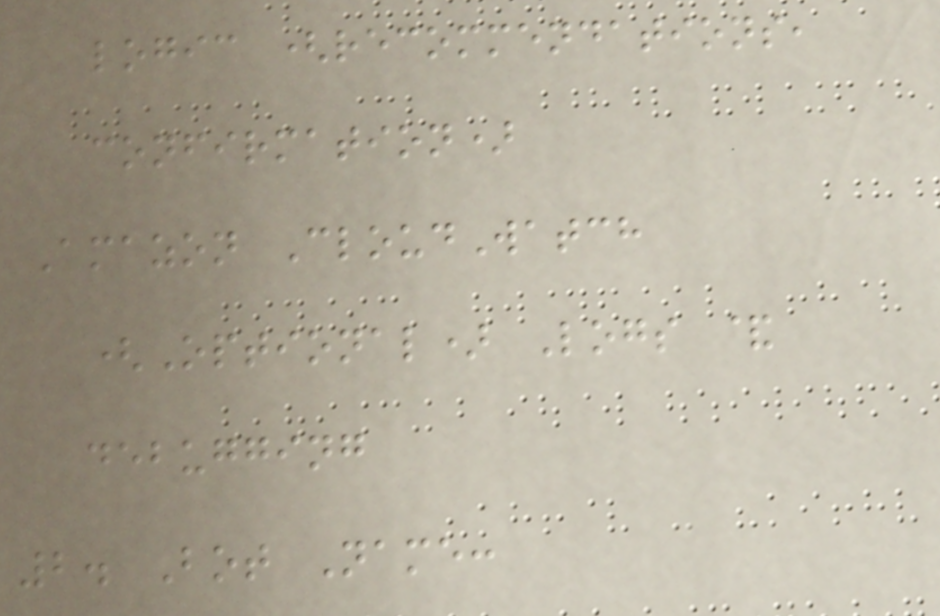logic (recommendations,
confirmation)
Amazon CloudWatch
(Optional) Logs &
debugging
2. Bot Name:
